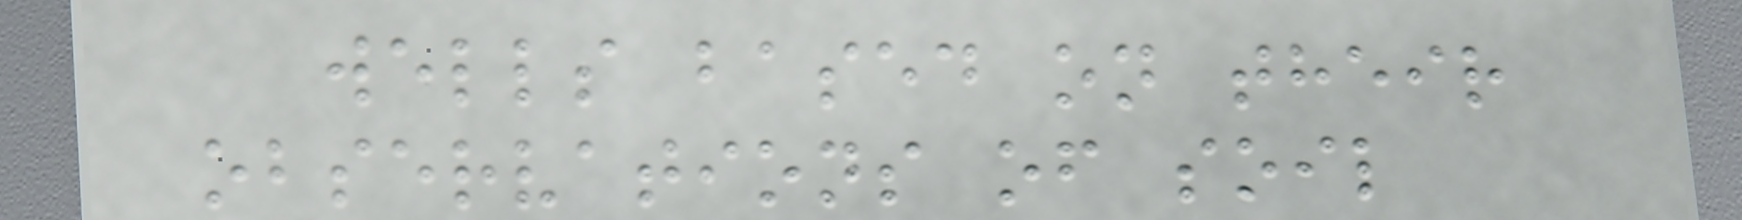wells based on their
observations of soil
